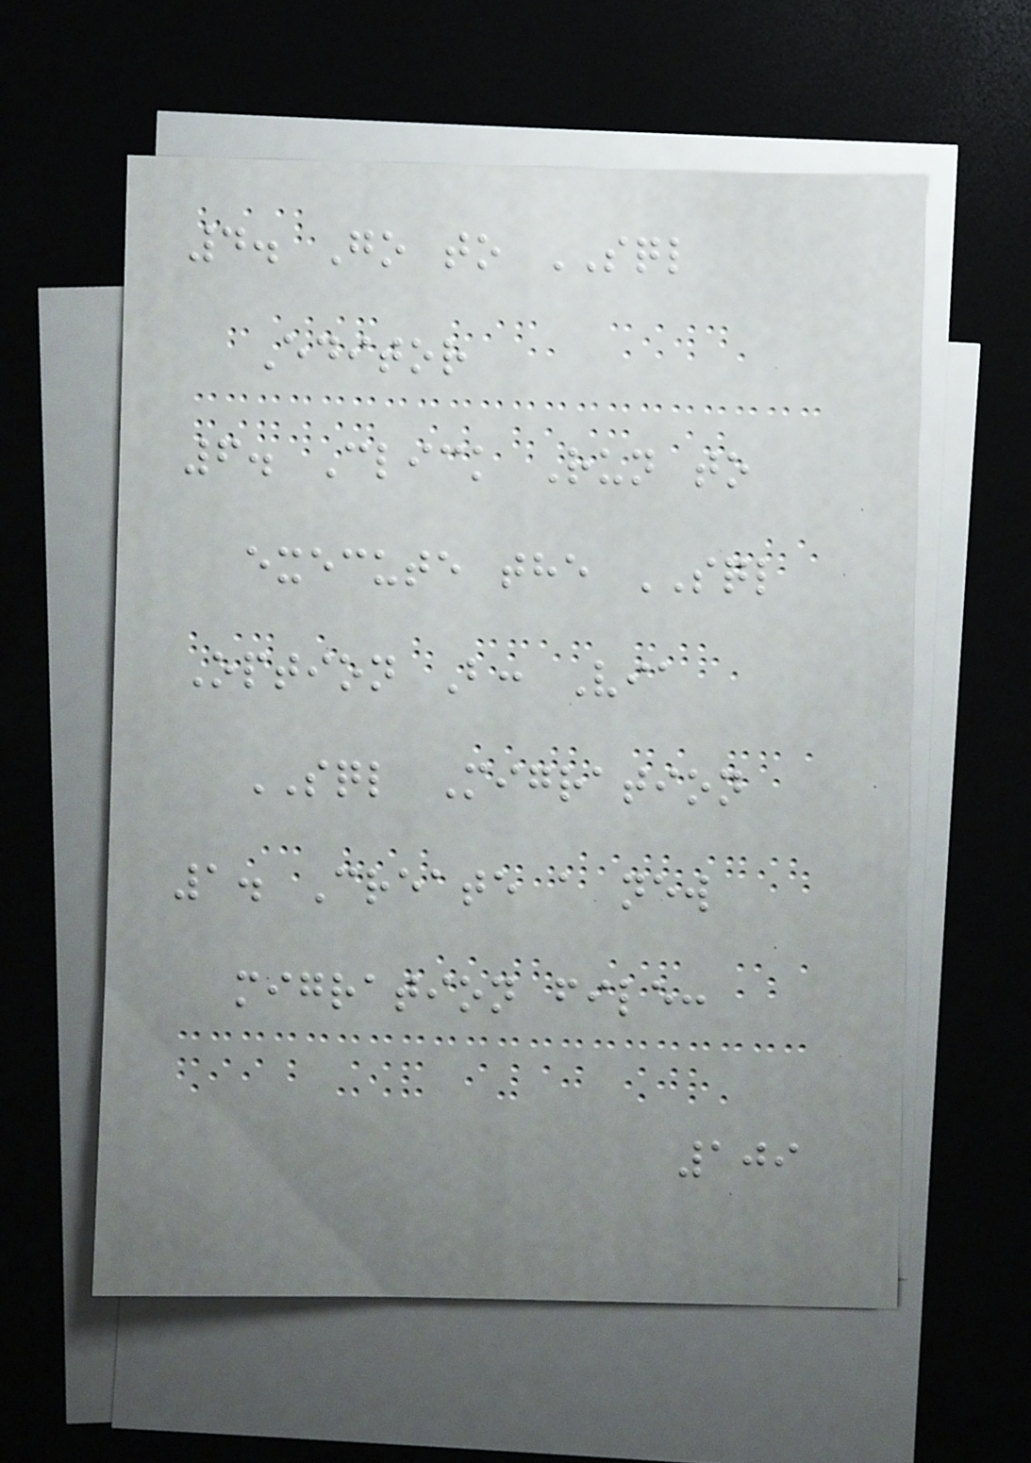4. Go to SQL
Editor
6. Click Run to
execute the SQL
Option B: Via
SQL Migration
1. Create a new
migration file:
109
